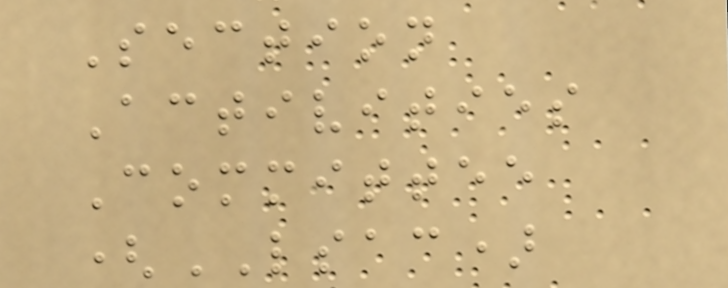Section
Activities
Committee
(LSAC)
